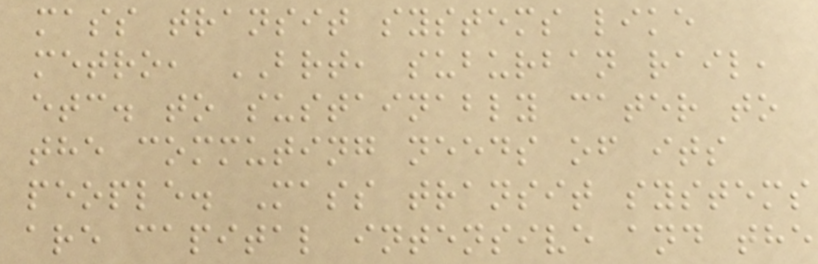mass transit systems like
metro, BRT, suburban rail,
etc. to sustainably cater to
the commuting needs of its
people. Mass transit systems
are capital intensive and the
